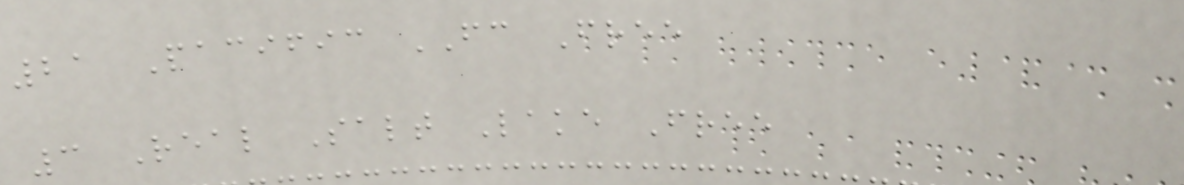21 Pacific FC Free
3 Real Salt Lake Free
